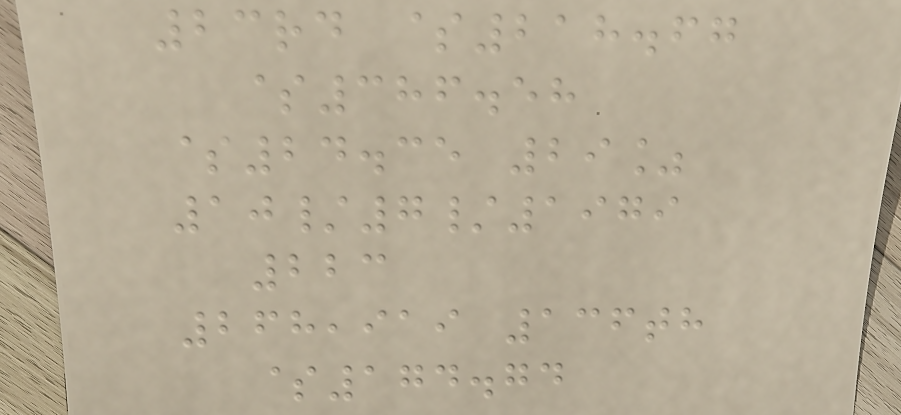23rd $218.67
$386.58
$24.35 29%
10/7/1979
223
268,919 136th
$174.74
